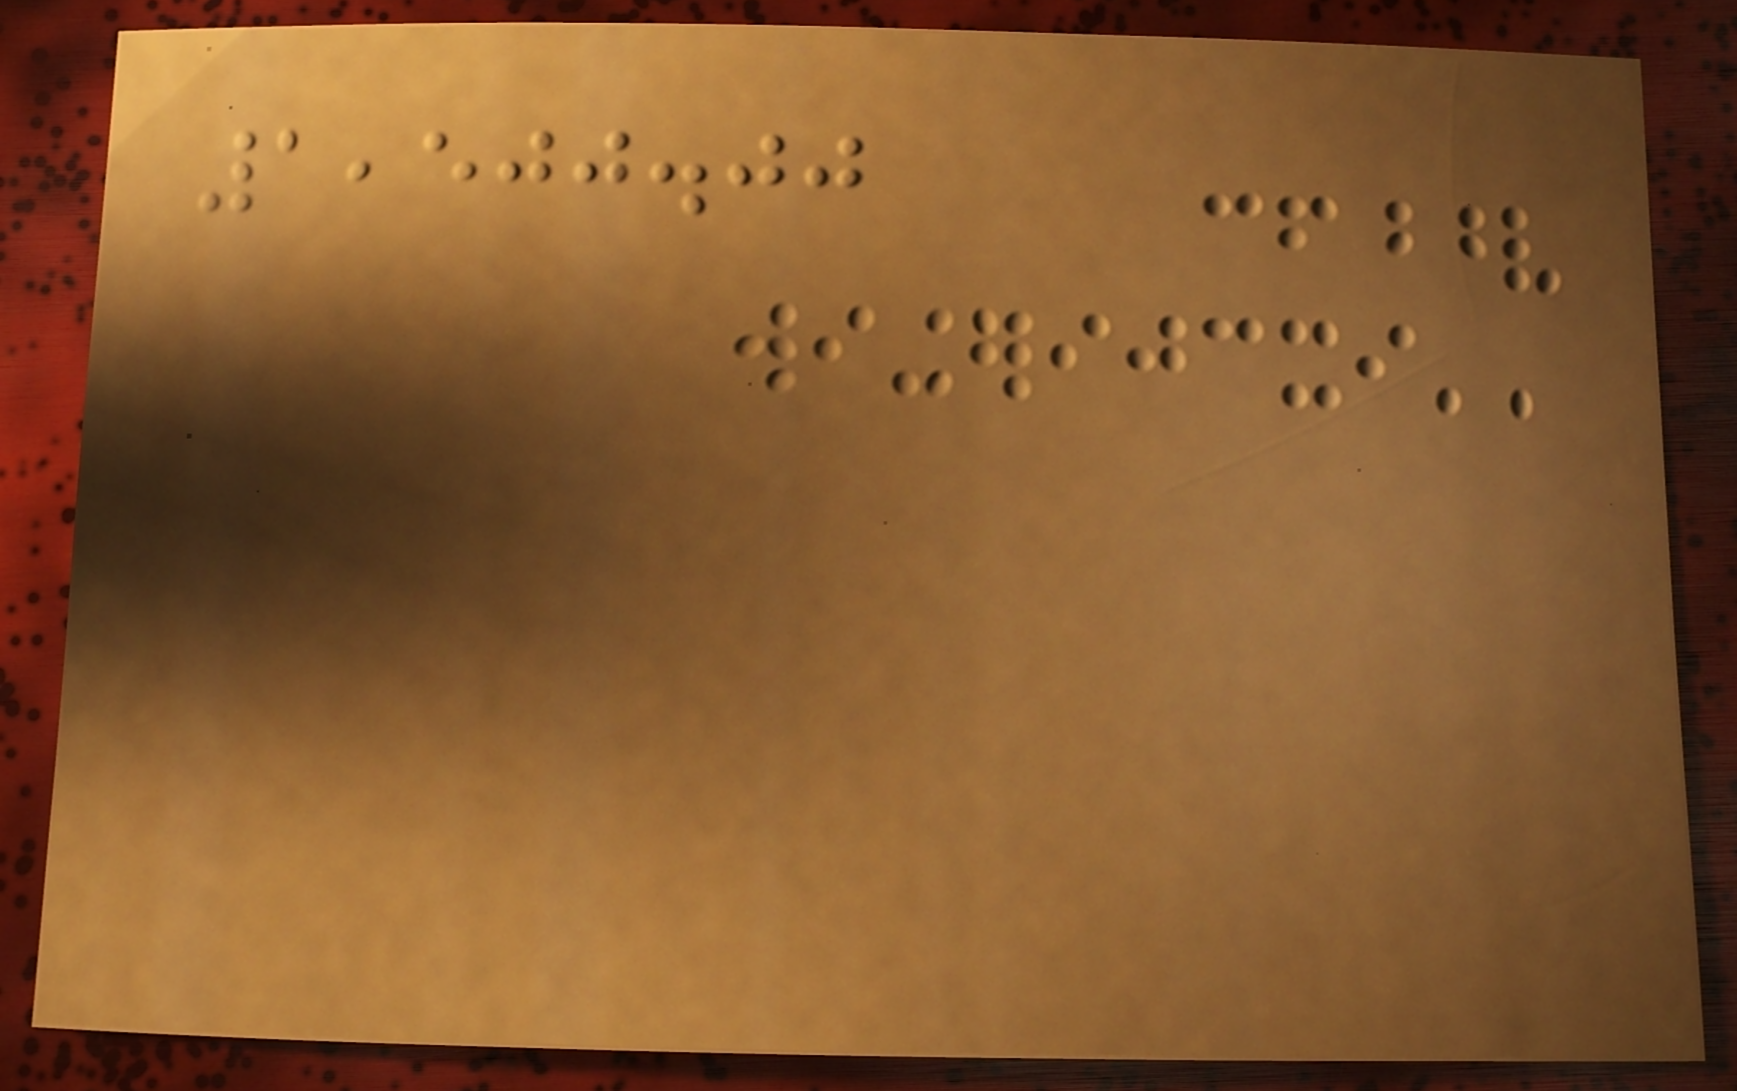1,500.00
